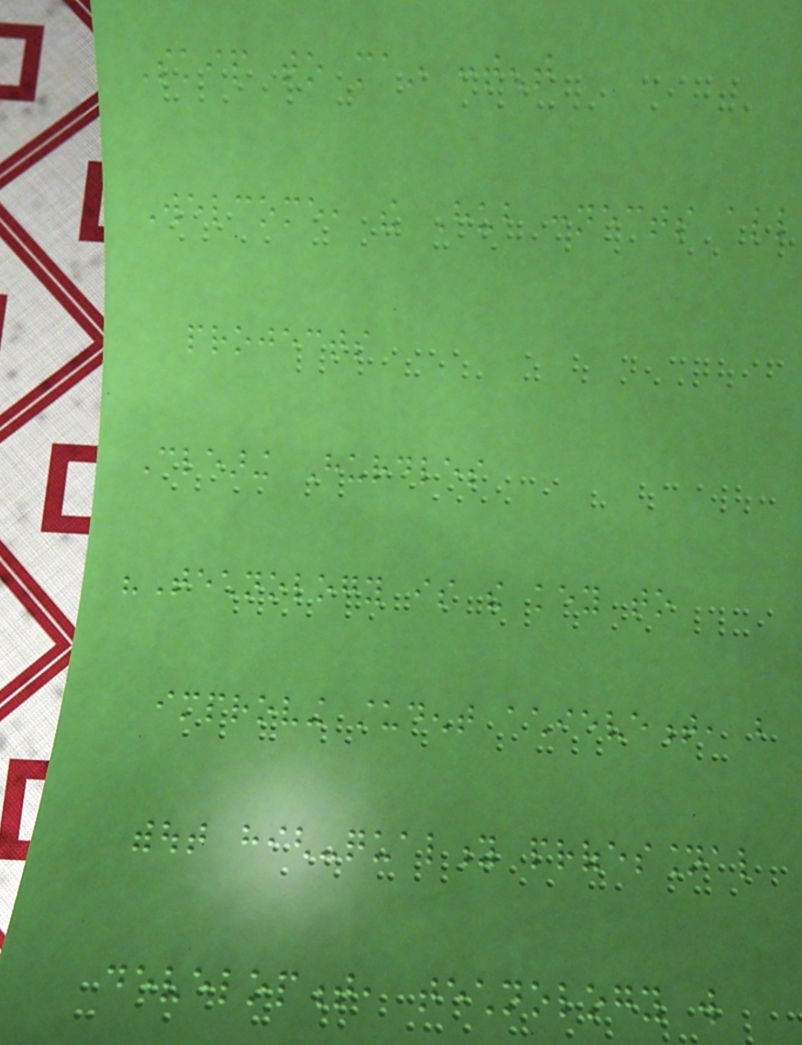Skip to main content
Welcome, the Hub connects all
projects
Clearing Hurdles
"Technology is the key to
improving student achievement, but
without high-quality professional
development, technology will
